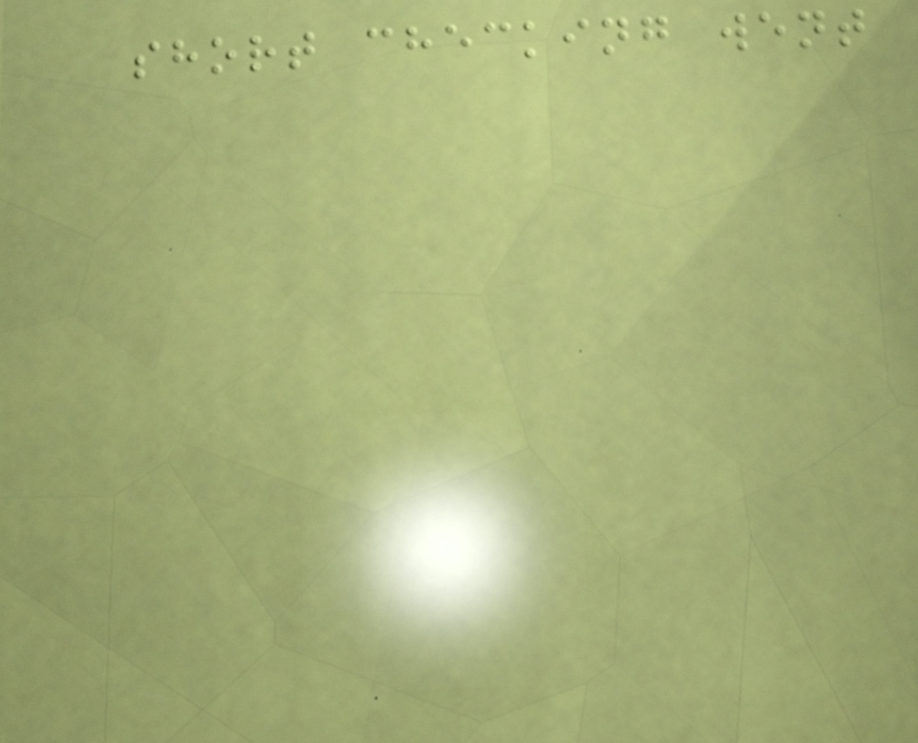short checking went
